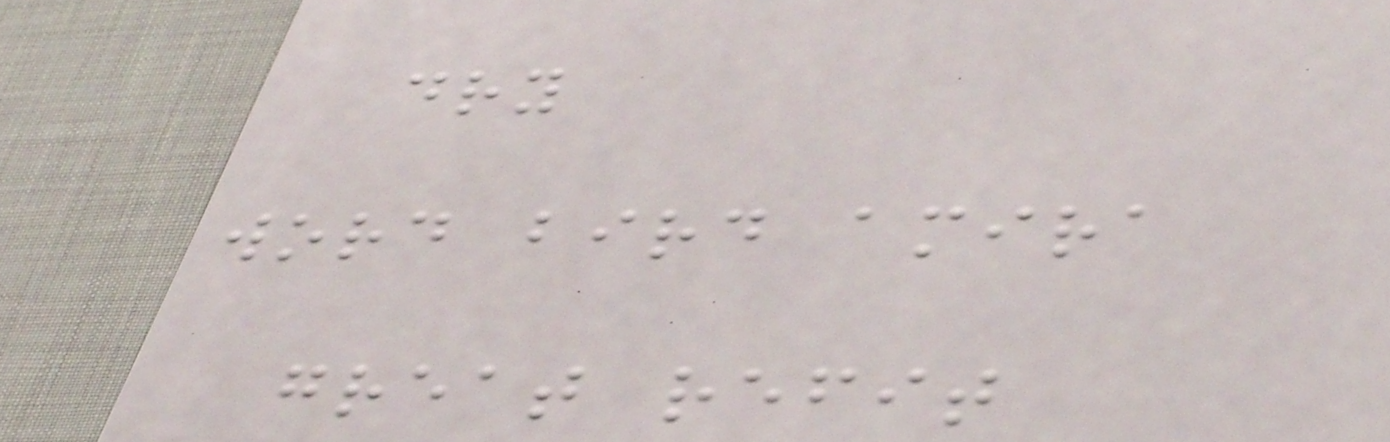dry
word bird amira
great refit
